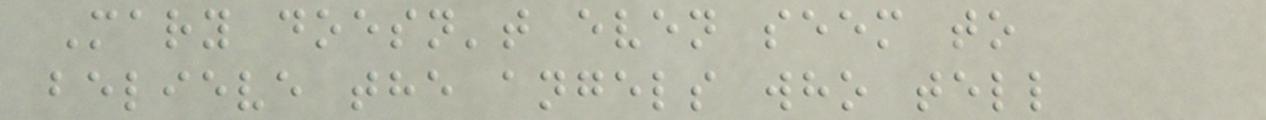Mary doesn't even seem to
believe the angels who tell
